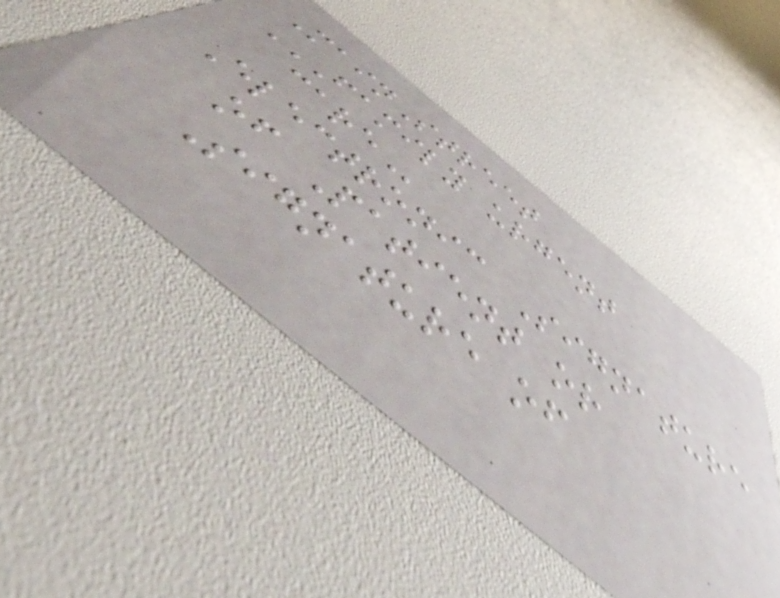MainStreet
FAMILY URGENT
CARE
Electronic Signature
of Patient or
Signature of
